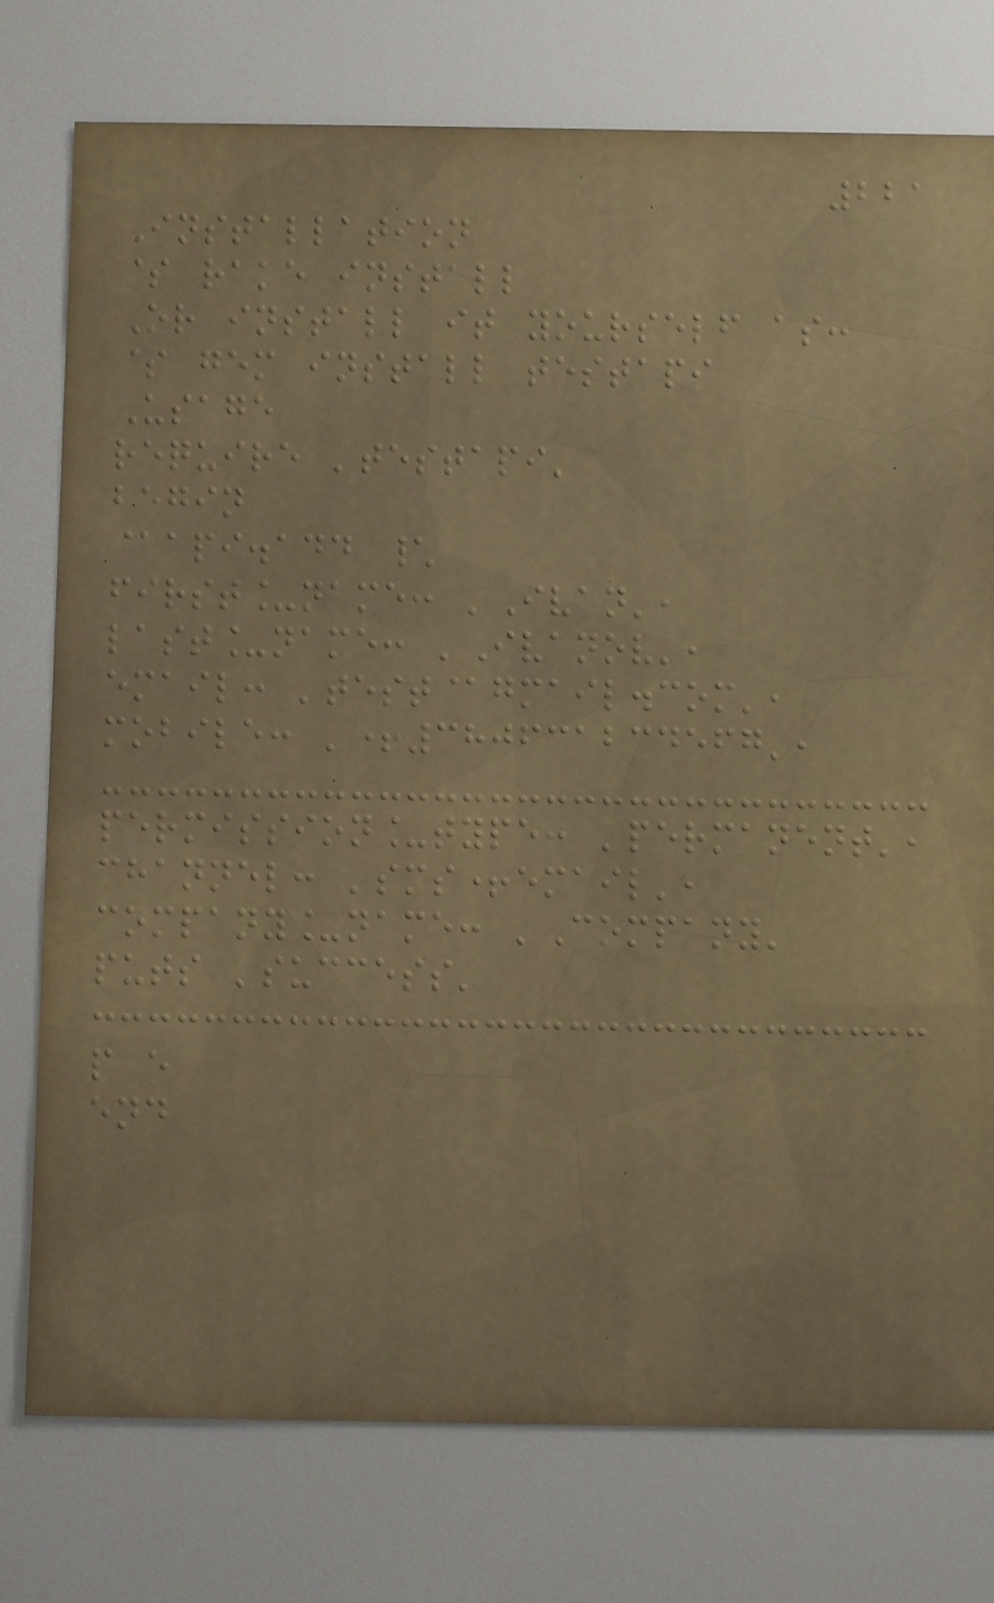221
Installation
$ rake install
Or install it yourself as:
$ gem install testapi
Usage
require 'testapi'
begin
@api.add \
first_name: 'Ivan',
last_name: 'Ivanov',
email: 'test@gmail.com',
mobile: '+380631234567',
permission_type: 'permanent',
channel: 'sms+email',
company_name: 'Company'
puts 'success'
p e
end
